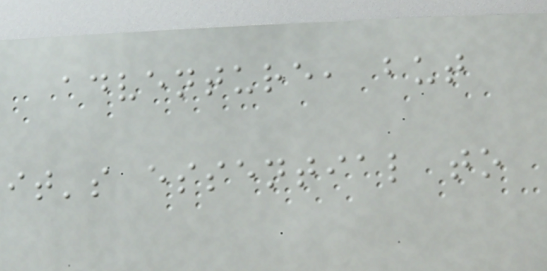adventure, but
it's essential to
